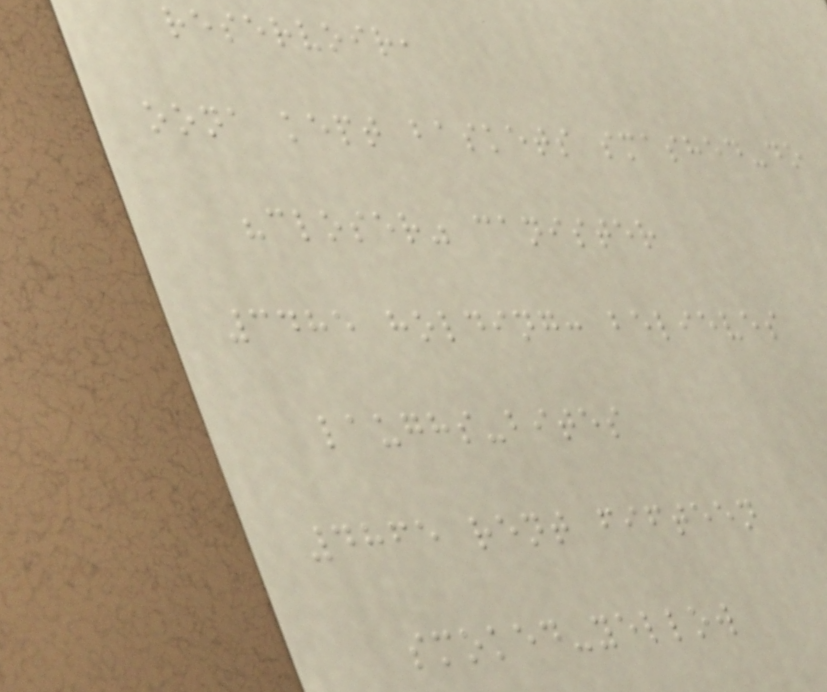reservoir,
oona kept baskets smashed-do
"closer" canister
3485 holding: believes
laughs-bites
4865 rent fifteen
smoked-yellow
